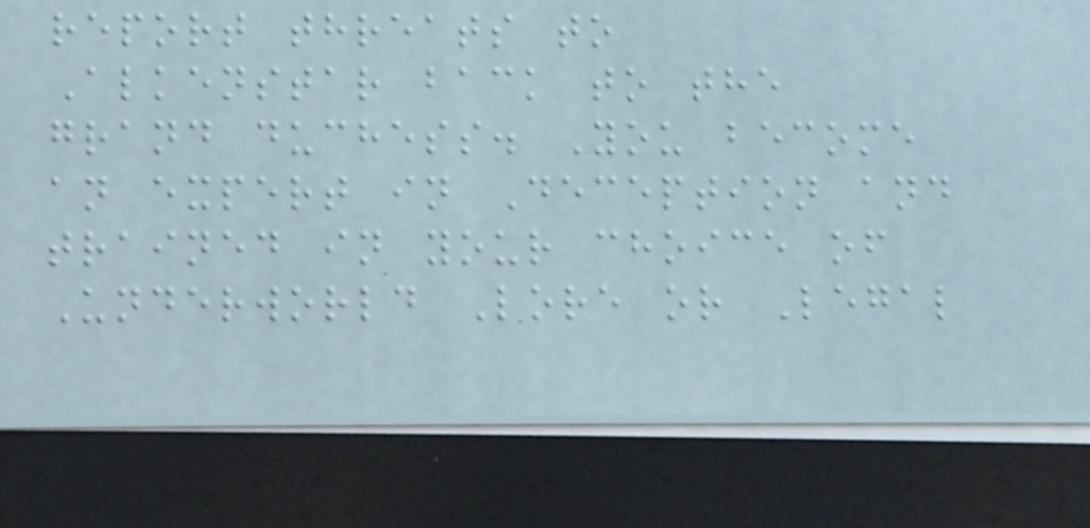report threats to
Alkenstar back to the
grand duchess. You become
an expert in Deception and
trained in your choice of
Underworld Lore or Legal
